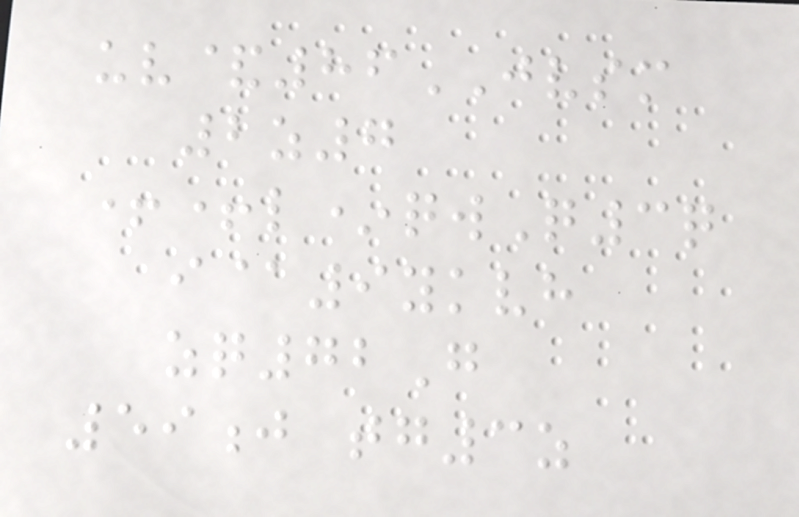uv&86JVSM
2z7
++l*qwQ3q
i@9ykvh
zq72G
59j tg3z
